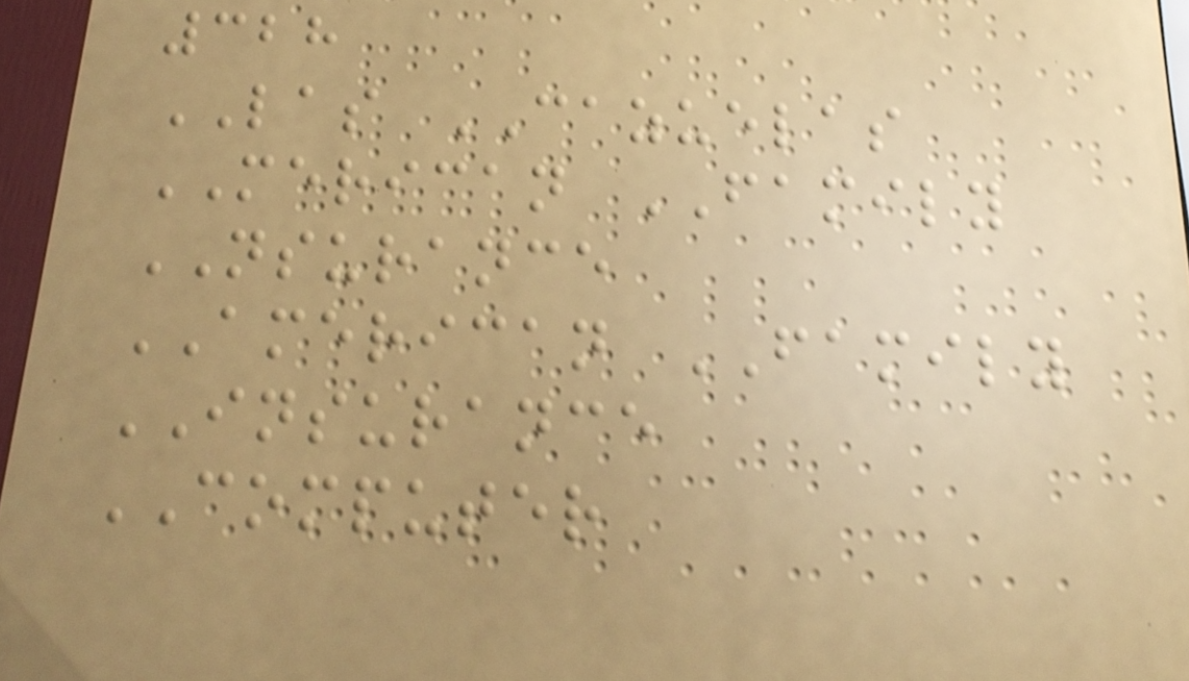328
LAS CAZUELAS
MERICAN FAMILY
NSURANCE
AMERICAN FAMILY
INSURANCE
COMPUTER
